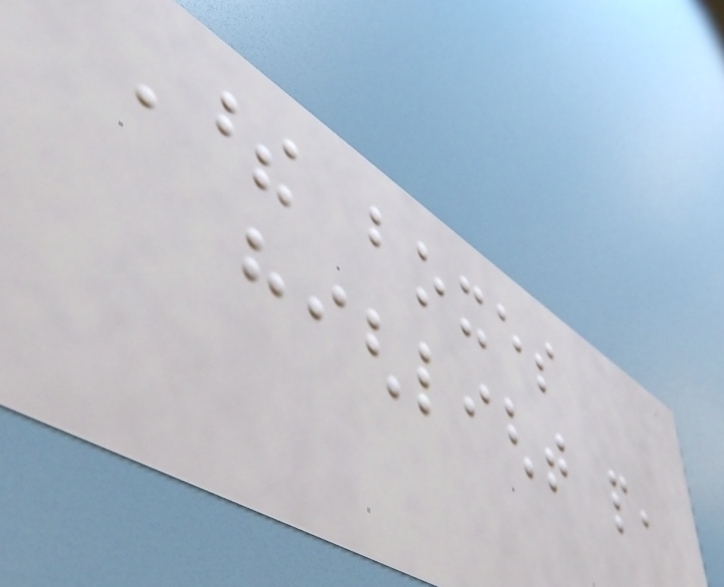These boxes
highlight people,
